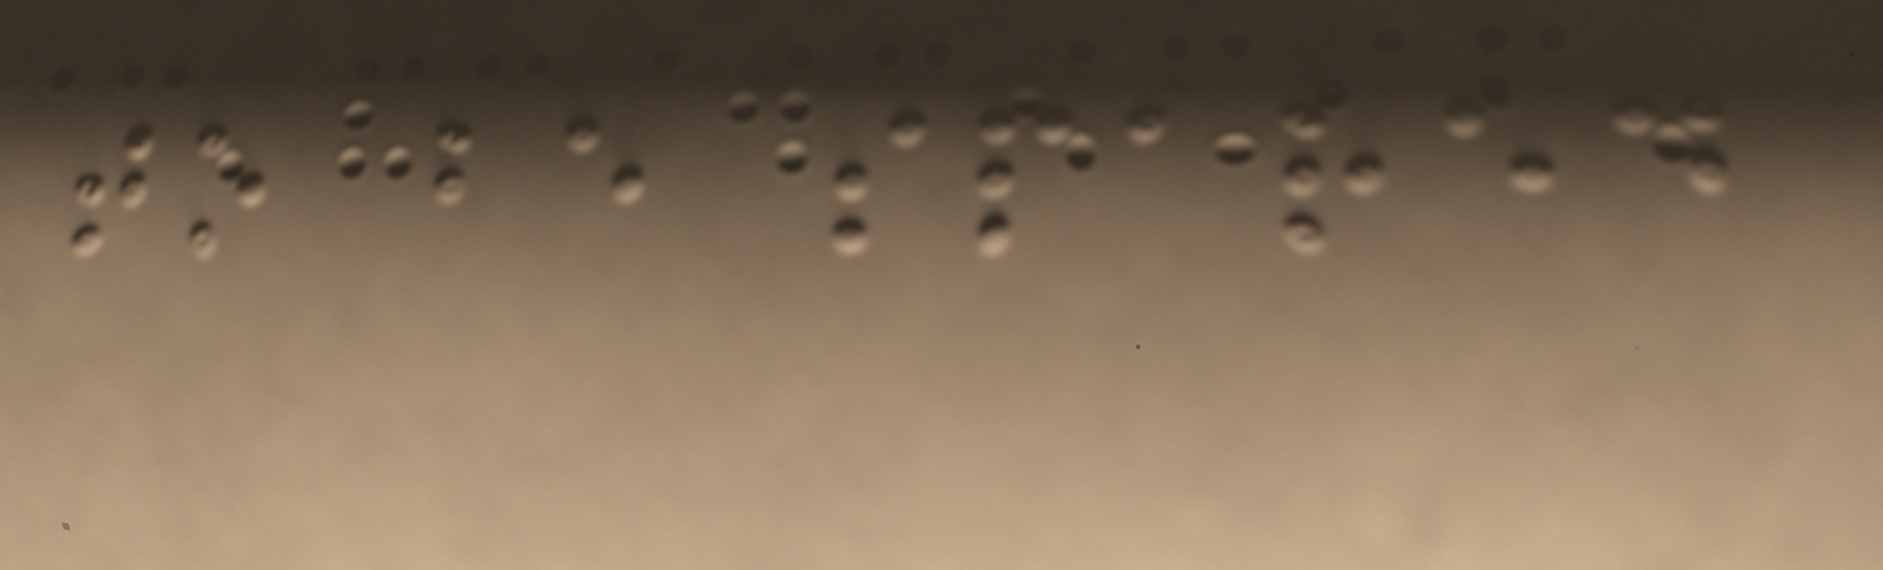to be spared
